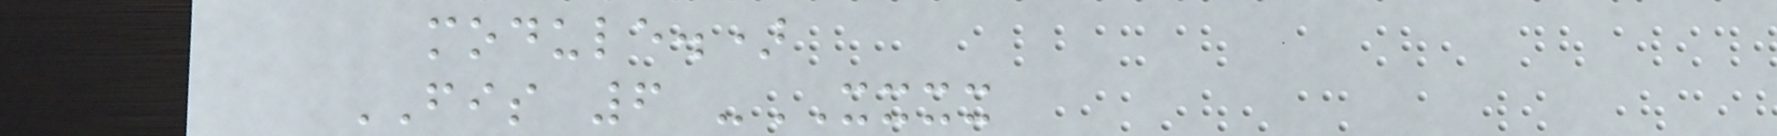module.)
FIS 6 -XXXX
